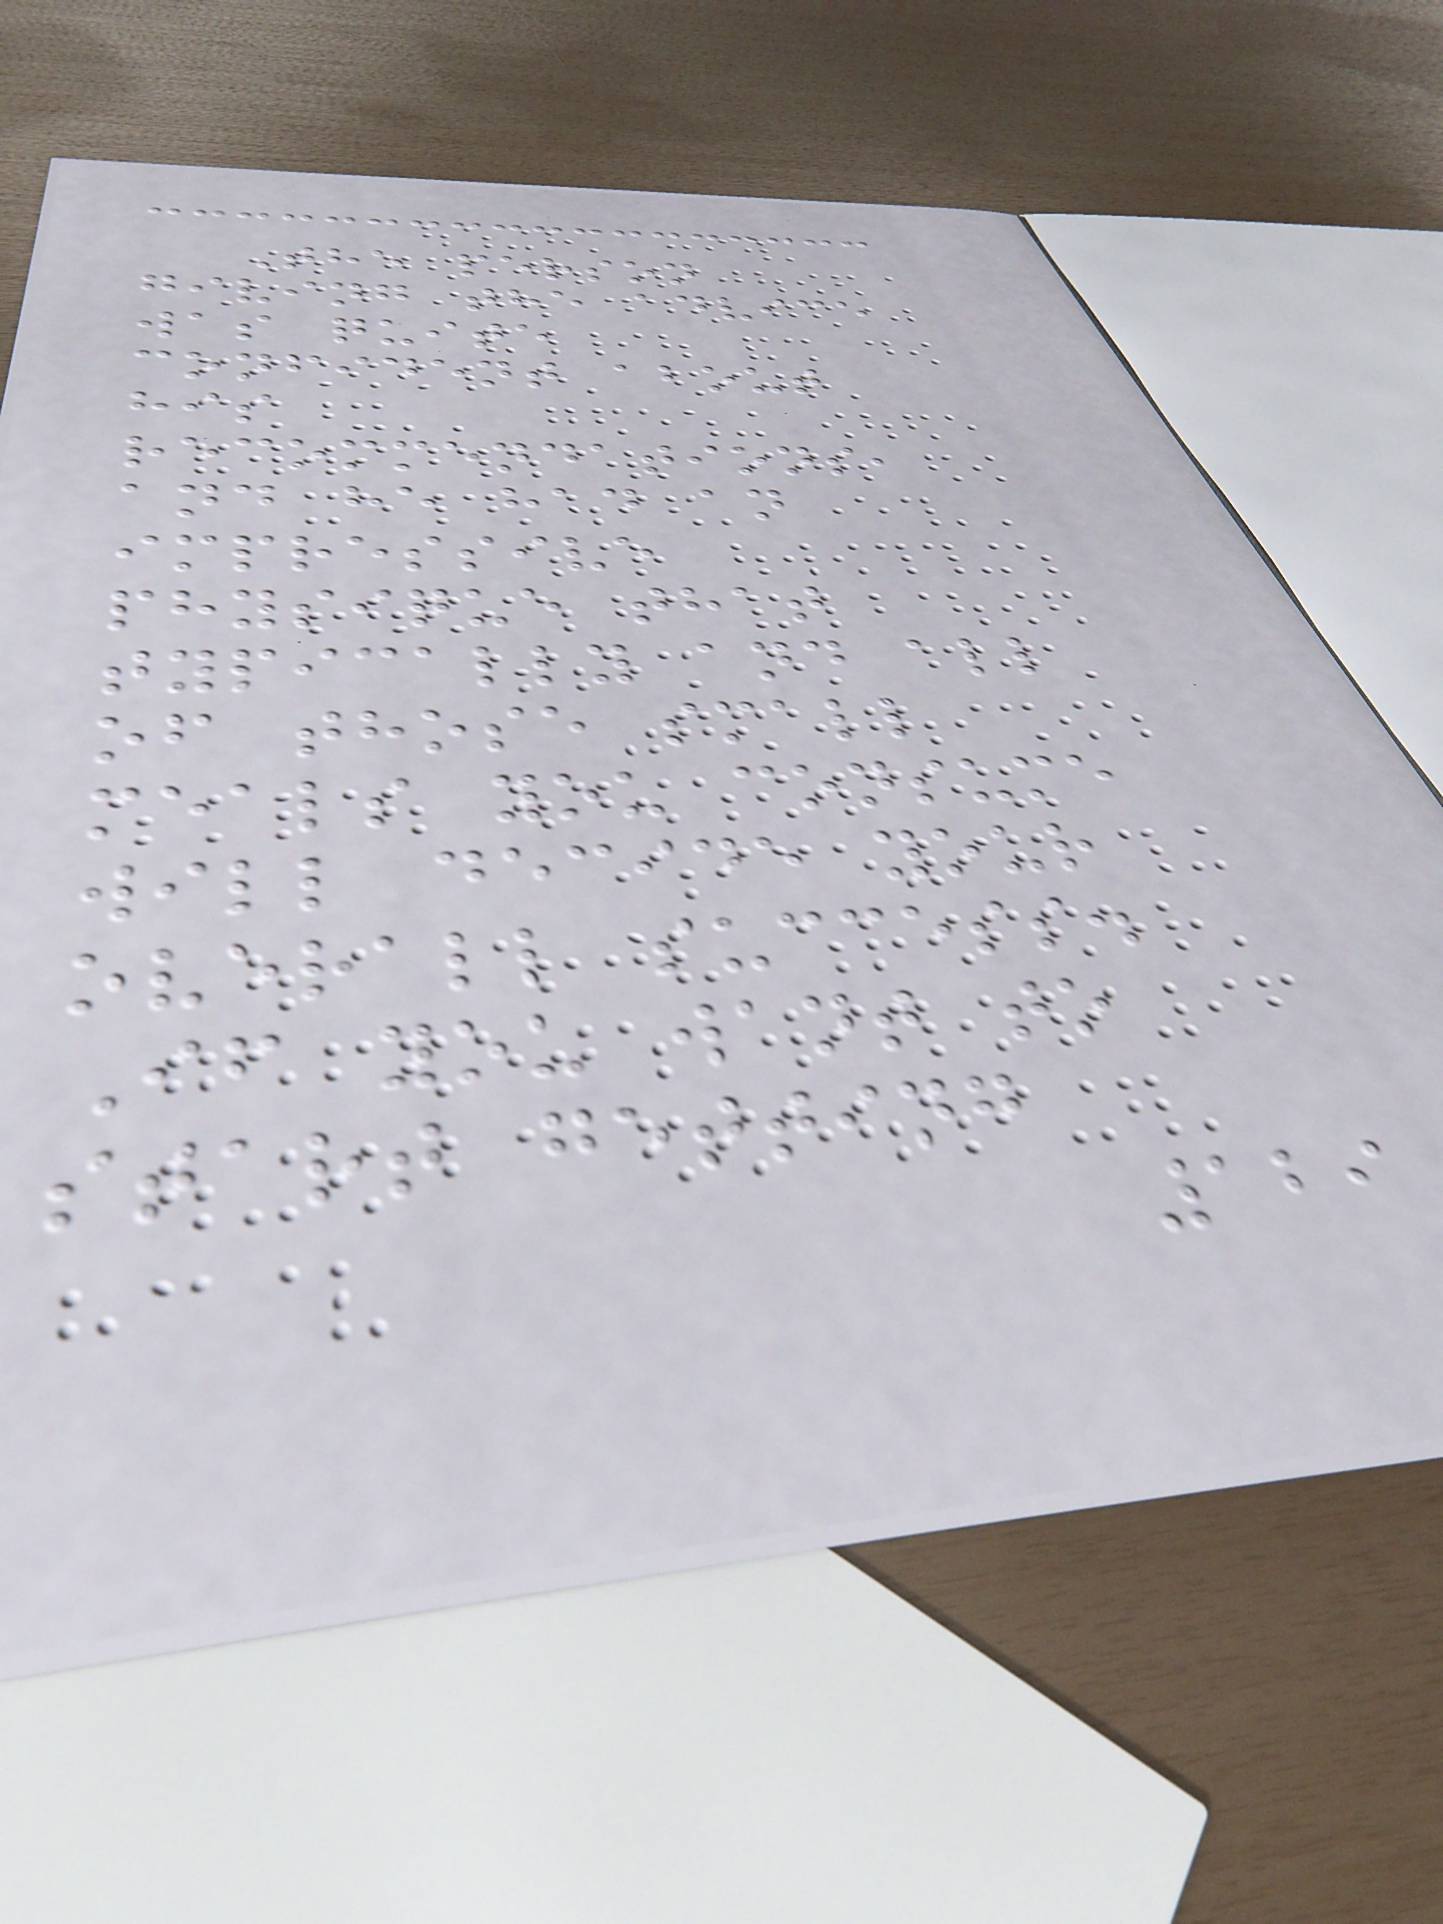The person
giving the advice
was quite
confident about
his
recommendations,
and he had an
impressive
physique that
typically and all
of those small
meals you consume
will decide your
overall success.
If you want to
start getting
129
